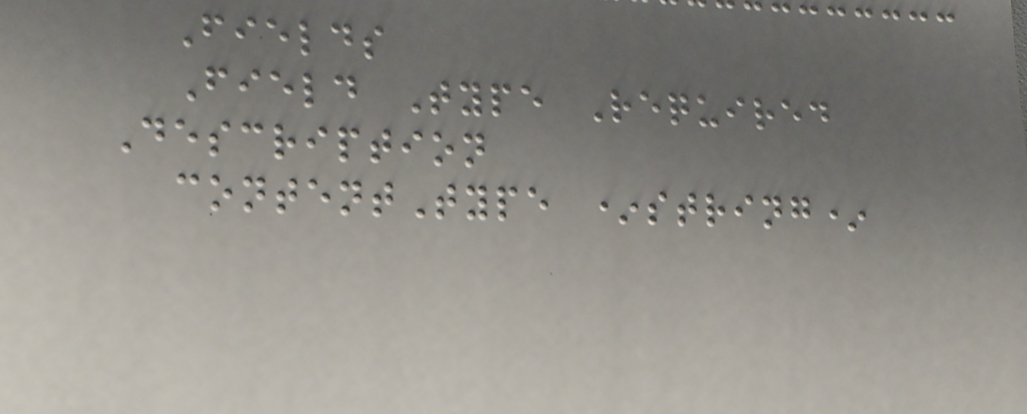Fields
Field Type Required
Description
contentType *string*
